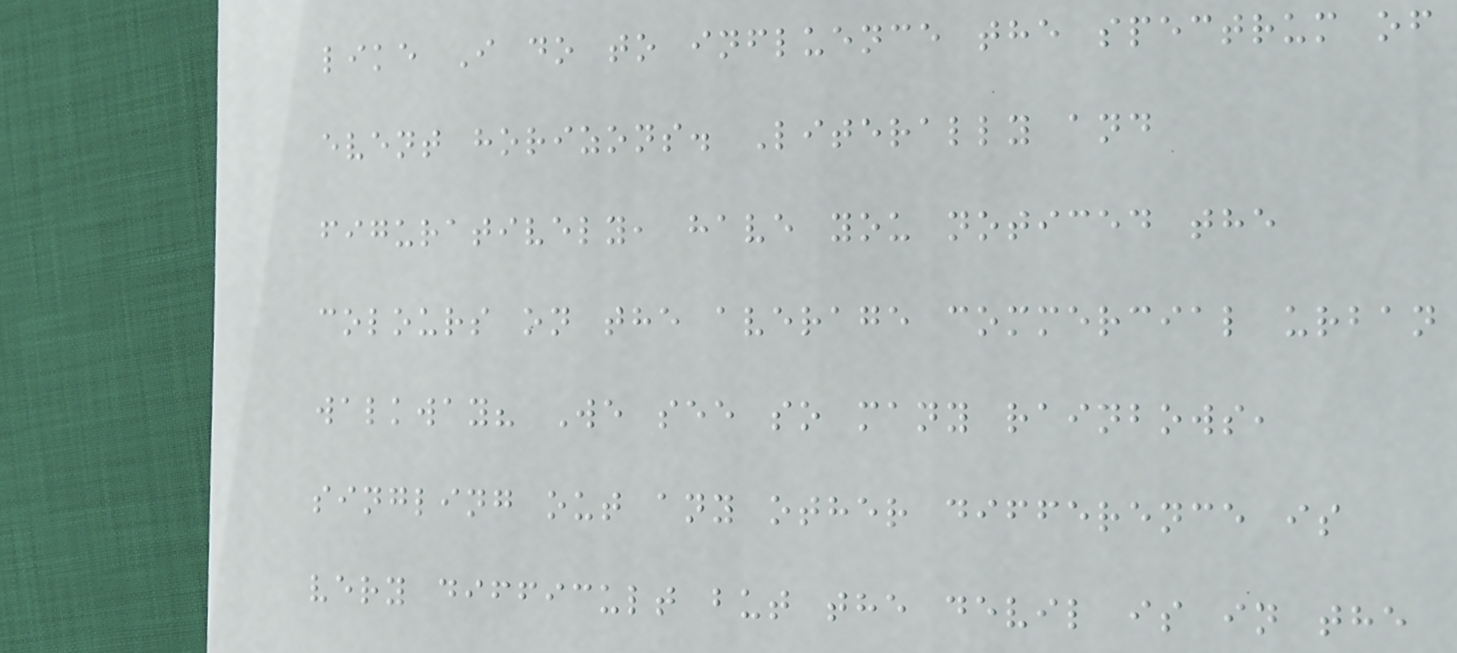like I do to influence the spectrum of
event horizons. Literally and
figuratively, have you noticed the
colours on the average commercial urban
walkway? We see so many rainbows,
singling out any other difference is
very difficult but the devil is in the
